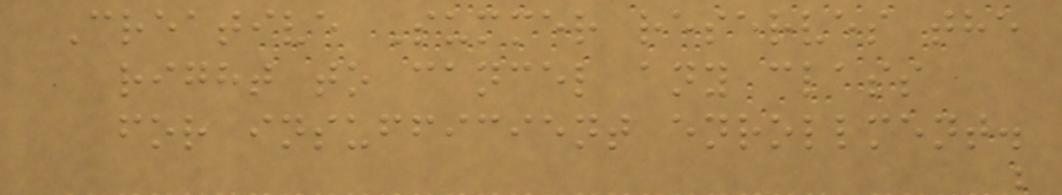Creative Summer reserves the
right to cancel any class
for insufficient enrollment.
